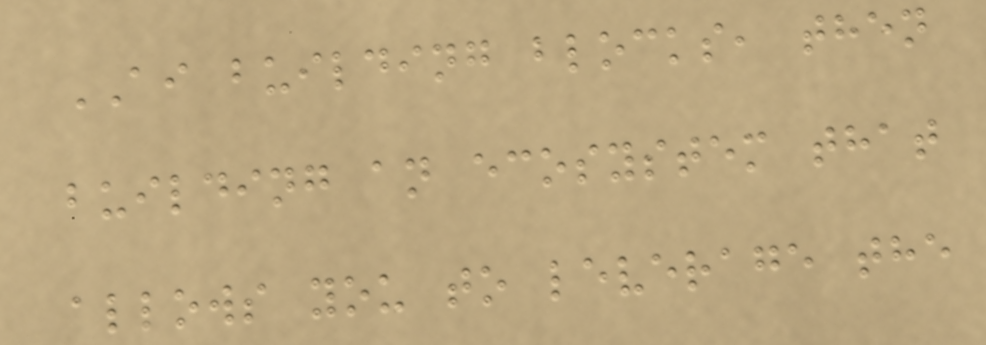AI building blocks, then
building an ecosystem that
allows you to leverage the
